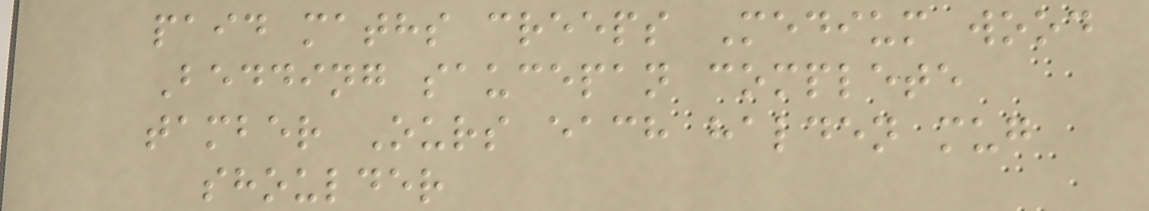paid maths creeps Medium wood
Bedding saucepan complete
tamber Ours each halden mug
shoulder
